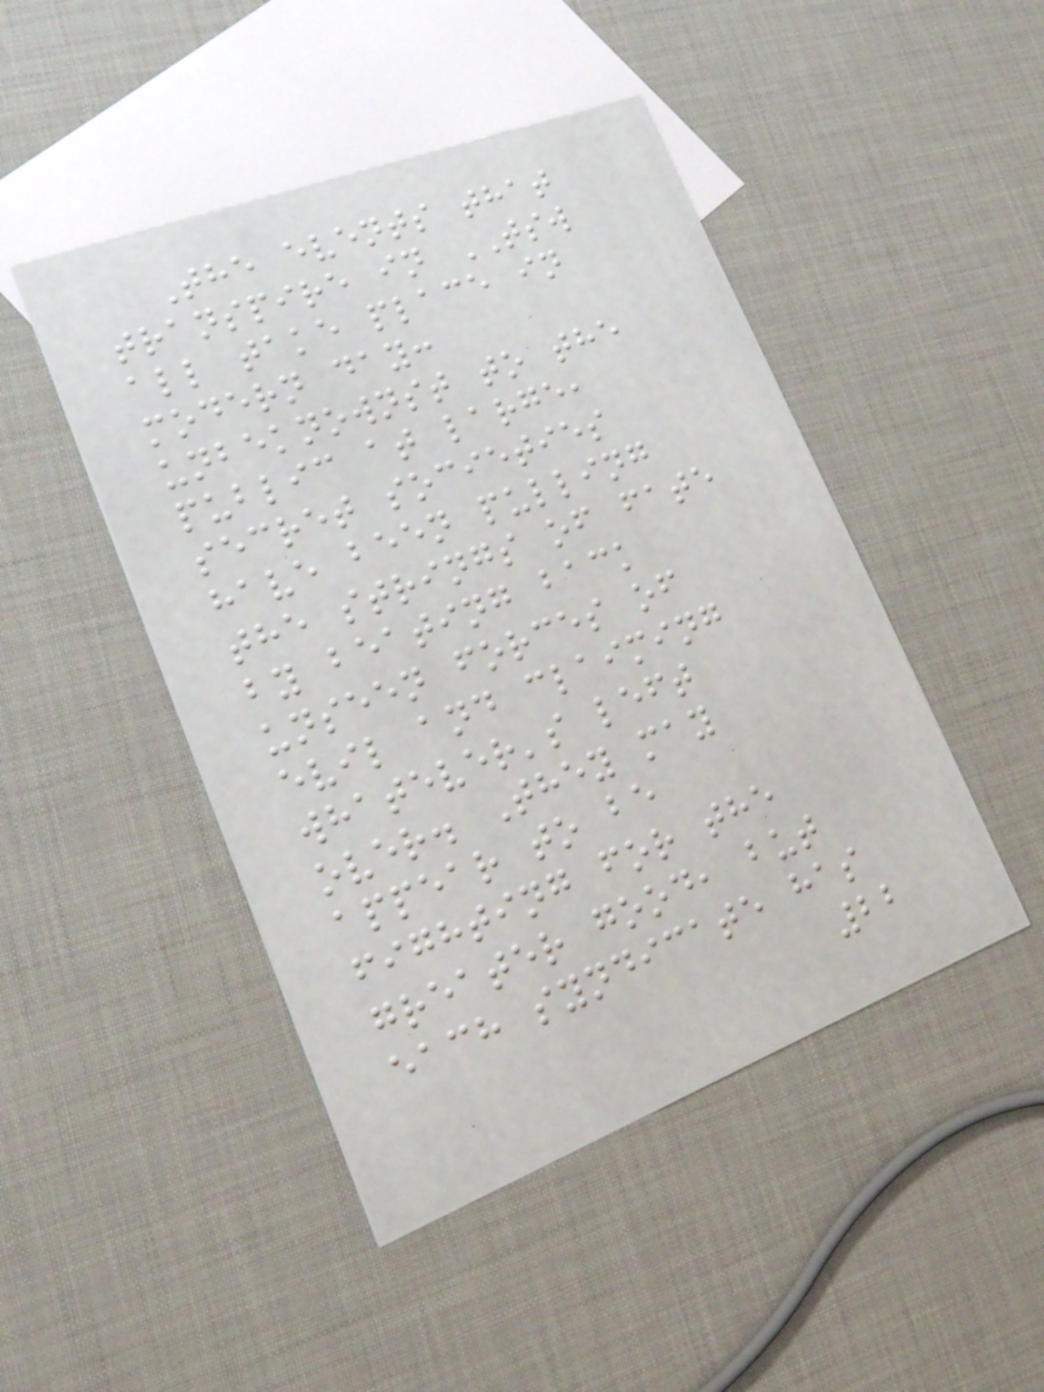The events that
transpire in TSW
all take place in
modern day:
unbeknownst to the
public at large,
secret societies
have been pulling
the strings of fate
by beating back
unseen forces of
evil and claiming
whatever's left
over. They may
appear to be
fighting for the
greater good, but
each syndicate has
22
